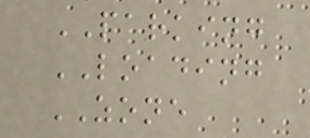PARKING
LOADING
ZONE
